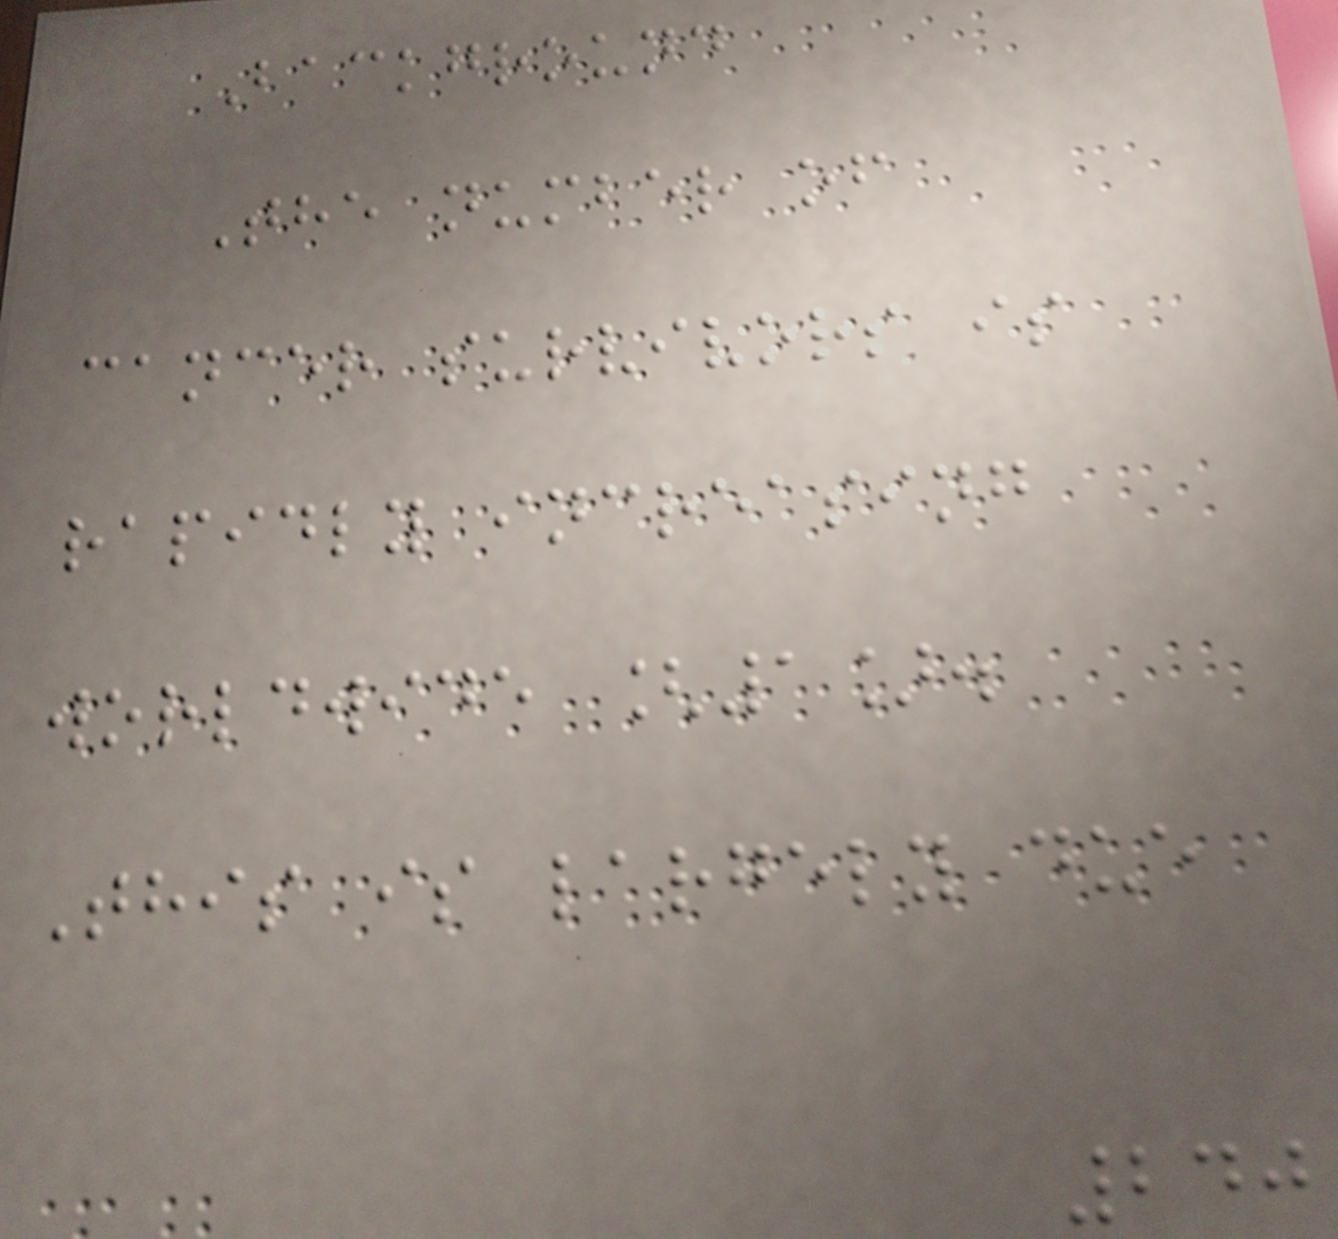Background
The number of
cancer survivors is
rapidly increasing
worldwide [1].
This is largely due
240
